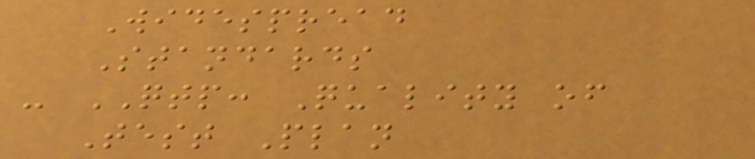Widespread
Standards
- QTP: Quality of
Test Plan
